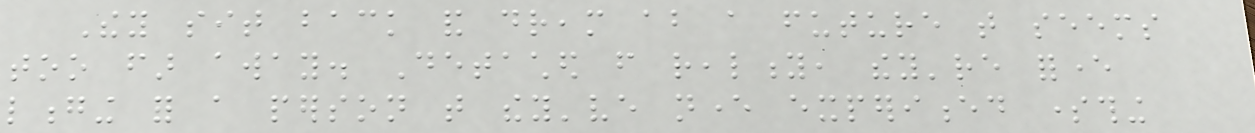They sit back and dream about a future that seems
too far away. Detached from reality, they're forever
longing for a person that they've never experienced something
